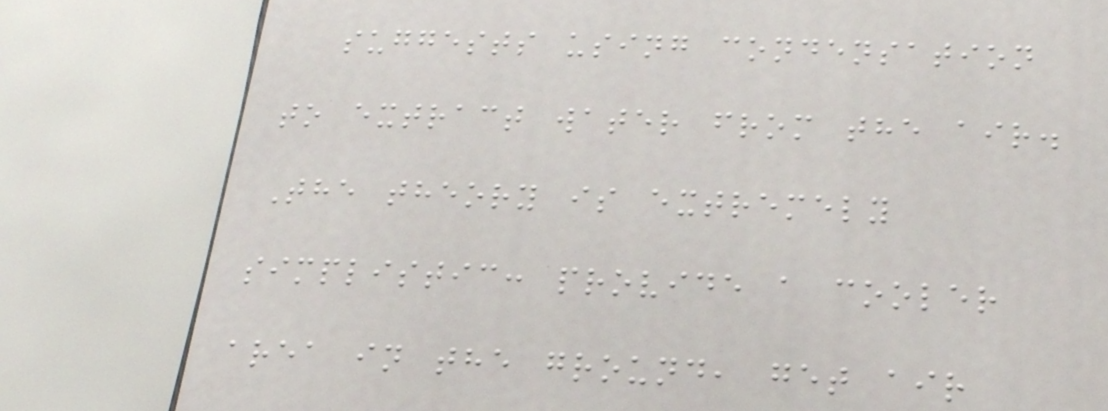suggests using condensation
to extract water from the air.
The theory is extremely
simplistic: provide a cooler
area in the ground, get air
